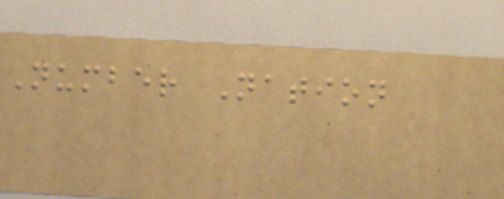Number Nation
